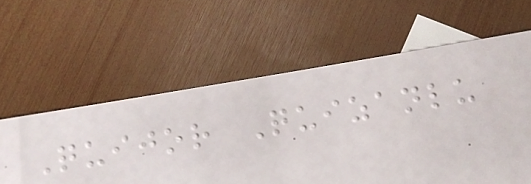Quijor Quizanlu
